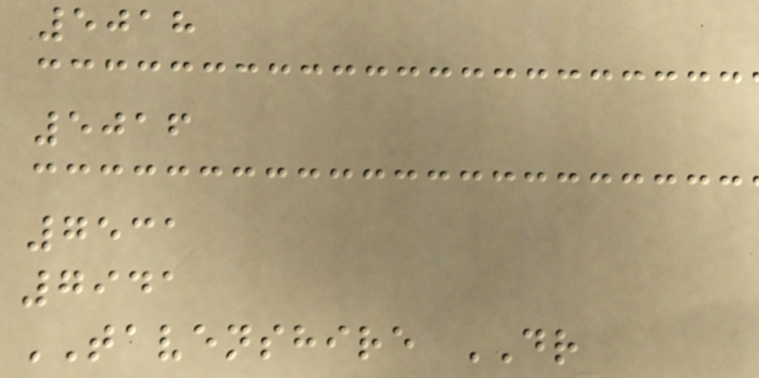5018
5016
7531
7941
TAVENSHIRE DR
